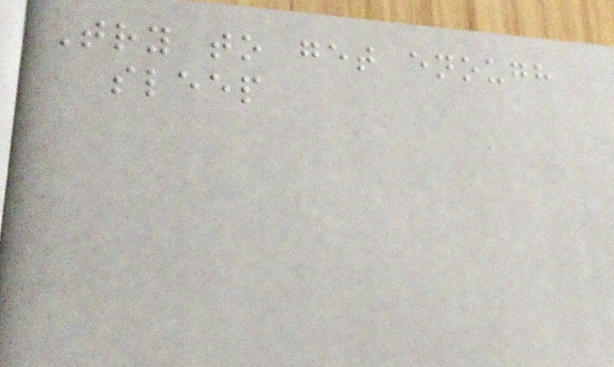Try to get enough
sleep
